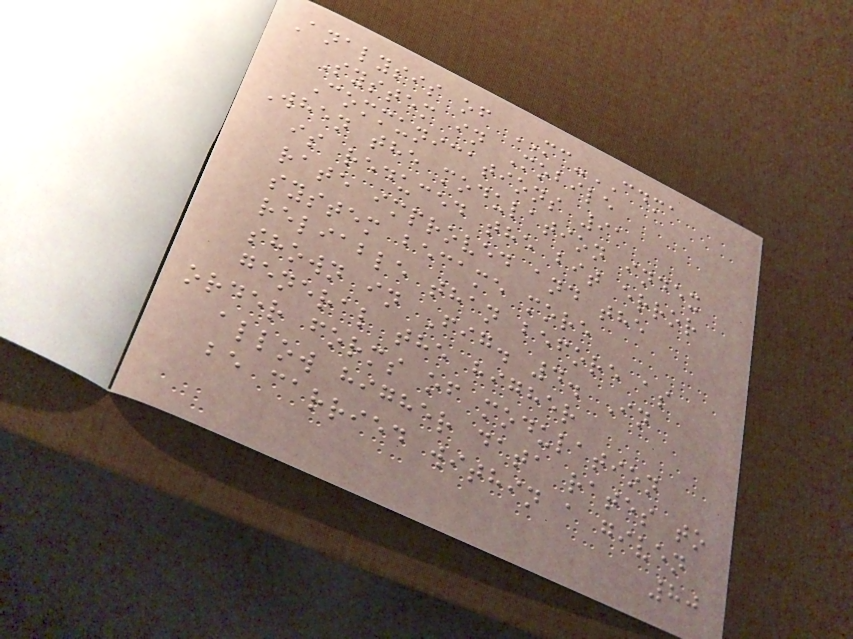Analysis of MC-CDMA
System in Mobile
Communications 91
When the modulation index
is reduced the bit error
rate improved and the
system became more
reliable than before as
shown in Fig. 4. In
general the higher
order forms of modulation
allow higher data rates to
be carried within a given
80
